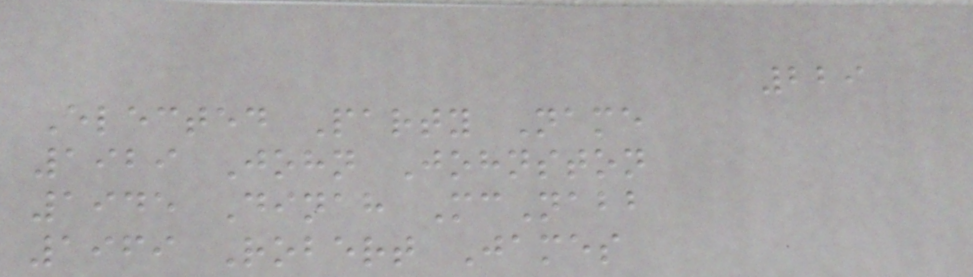229
Elected Party Name
1929 John Johnston
1945 Dinah McNabb
1969 Robert James
